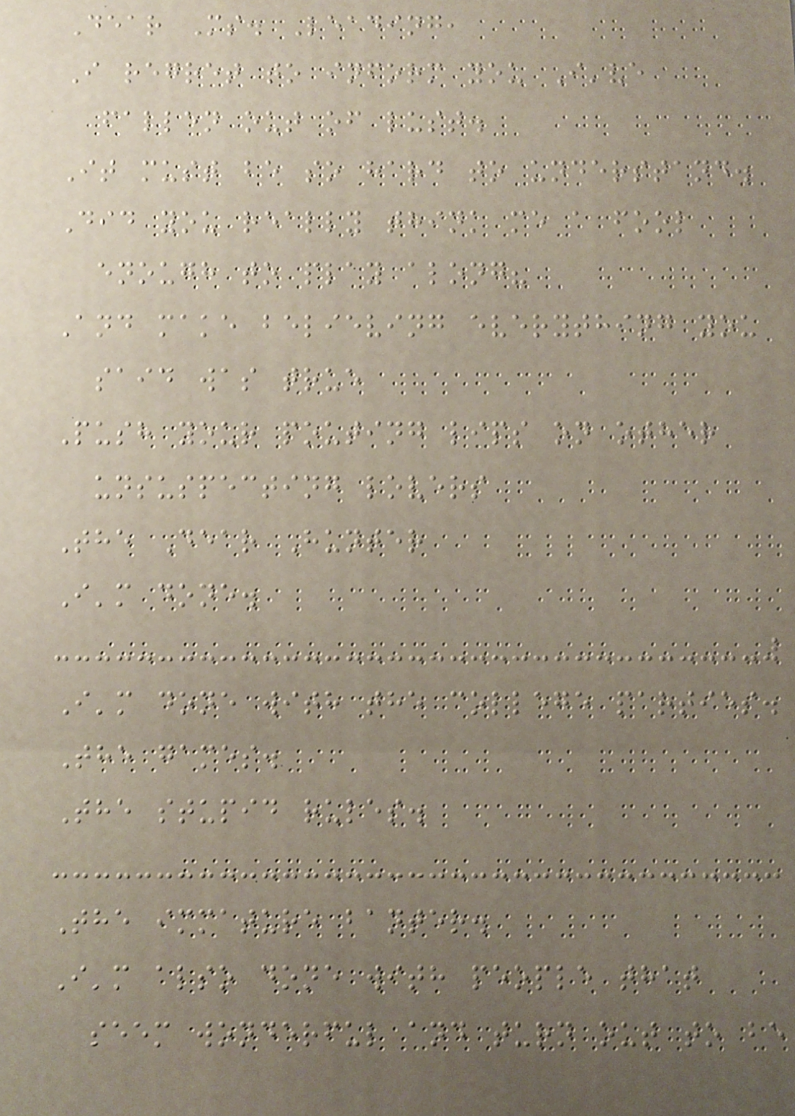Dear Ms. Leading,
I regret to inform you I've
fallen out of lust.
It must be so hard to understand.
Did you really think me a fool
enough to play along?
And make believing everything you
said was true
Push your pouting lips on other
unsuspecting lovers
The Dear Hunter
I'm done.
I'm done with the college parties.
The games.
The stupid rules.
The immature banter.
I'm also done with people that
seem wonderful and turn out to be
